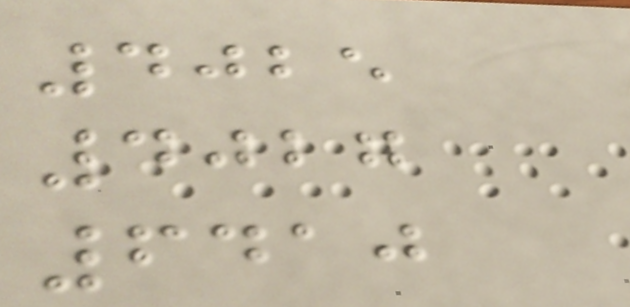4025
4027
6410
